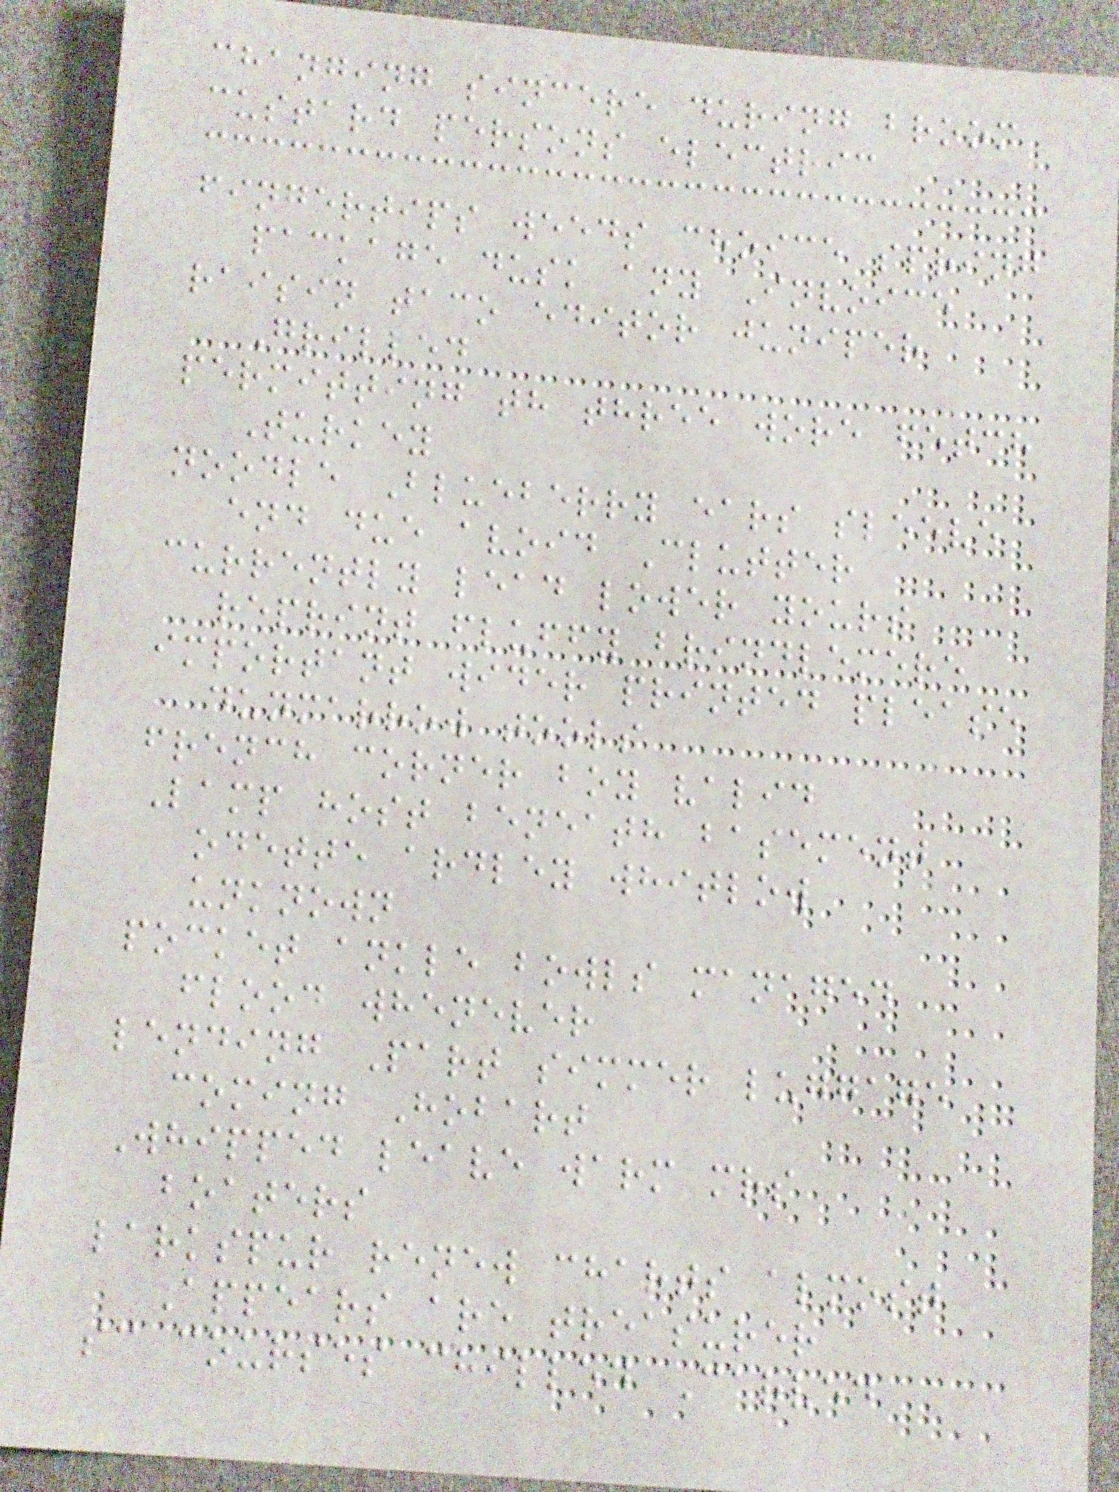changing sincere during broom
custard persons electric
fingertips weeds choice spring
package dusk any Invoice
raisin taco editor juniper
Grilled
permitting th three wore fetch
Turkey
noodle Blueberry ears sleeve
end due avoid Clutter
currently lead lower yours
reprint fluffy brindlemere
important wider printed please
dunmarrow tools
french corner boy valid
Lamp host beneath basement
odette ardley whitlow
unknown
pocket ankle bowls managed
flood whenever
lending Part simmer luggage
coming Hobart
Whipped leave warm mrs
boaters
larkspur renew charts almost
Appears are treasurer
sc courses chilled Carved
